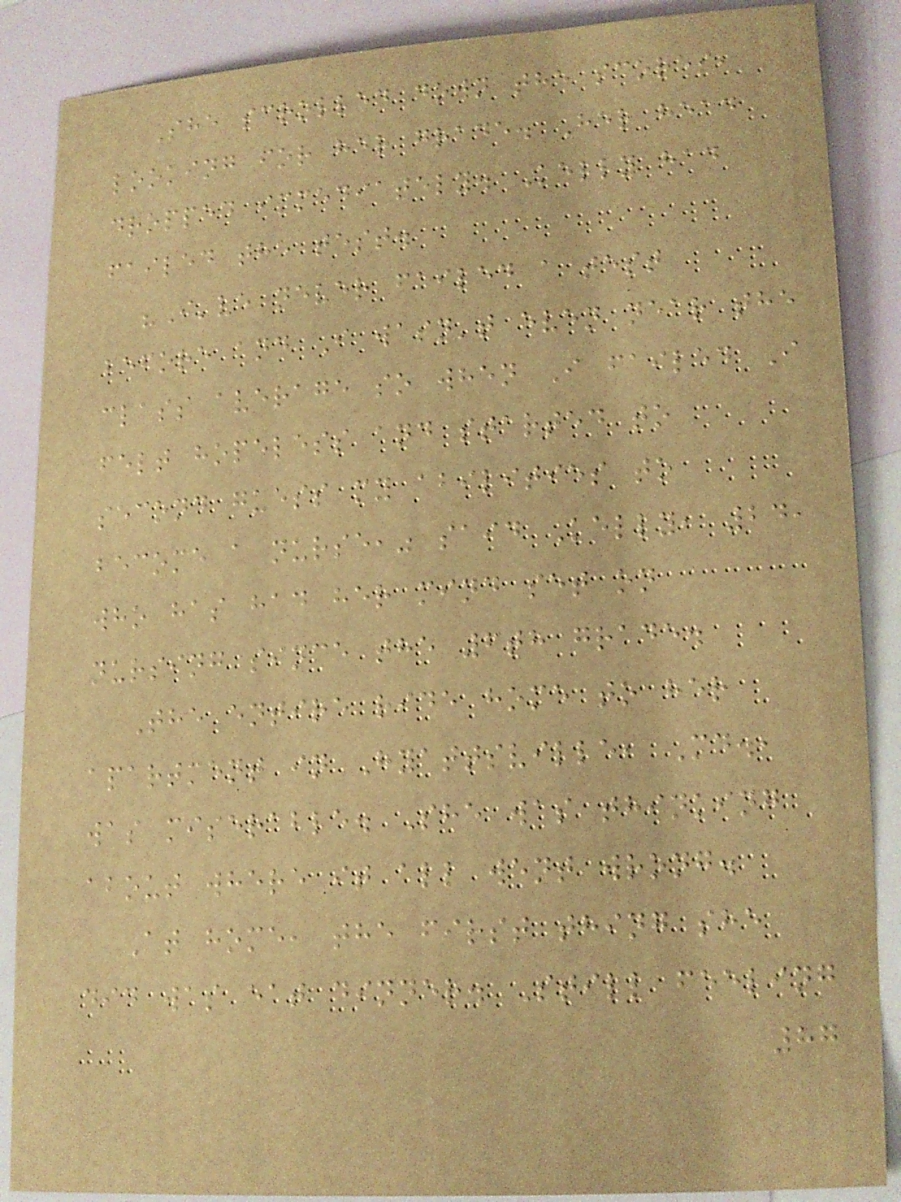She scrolled down the scores,
looking for her grade. Her head
dropped immediately. Kelly had
failed the test.
"I've never failed a test
before and I wasn't even near the
class average so when I failed I
felt hopeless and started to
second guess my abilities to
become a nurse," said Kelly, 24,
who has had her mind set on
nursing since the 6th grade.
The entire ride home to her
apartment in Hyattsville, Md.,
was miserable. She was thinking
about where it all went wrong.
At home, the first thing she
did was eat dinner. Still feeling
87
